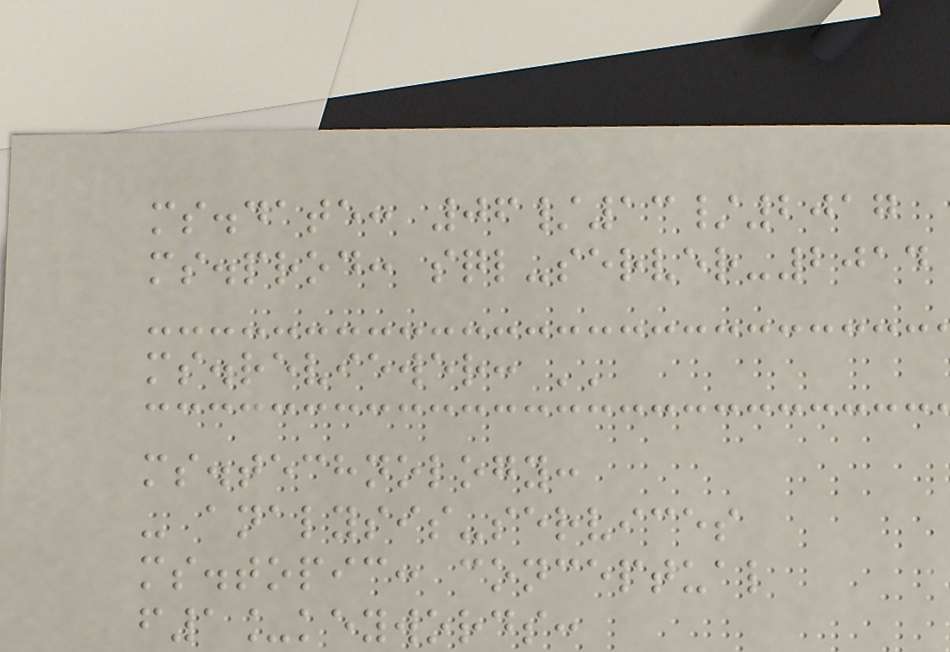ms.date: 06/13/2017
ms.prod: sql-server-2014
ms.reviewer: ''
ms.technology:
- analysis-services
ms.topic: conceptual
f1_keywords:
